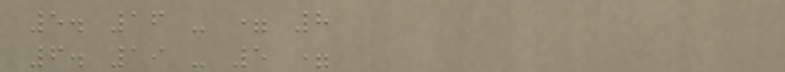5. 16 - = 8
6. 19 - 5 =
